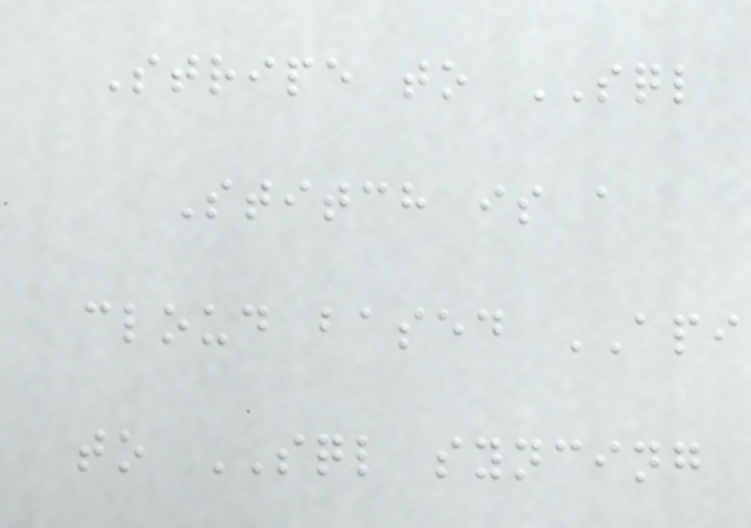Stripe to SQL
Stitch is a
cloud based API
to SQL syncing
